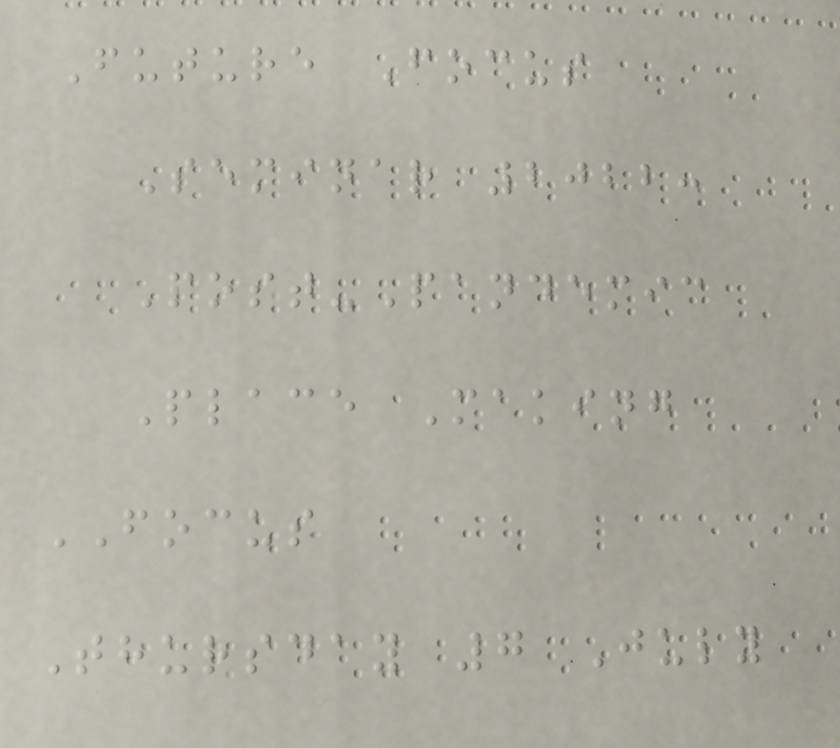Future Focus
Seminar 2022:
Post-Pandemic
Place Making
FOCUS
Thursday 7 July
